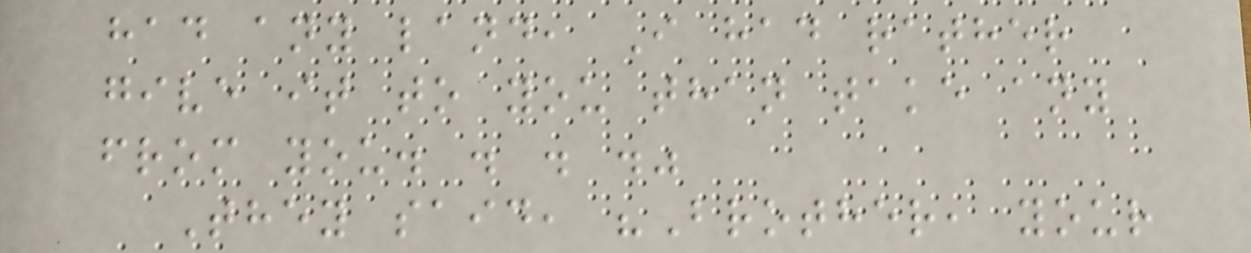had any land, I had rather
give it to you than take any
from you. . . ."
They said, "Brother, your
